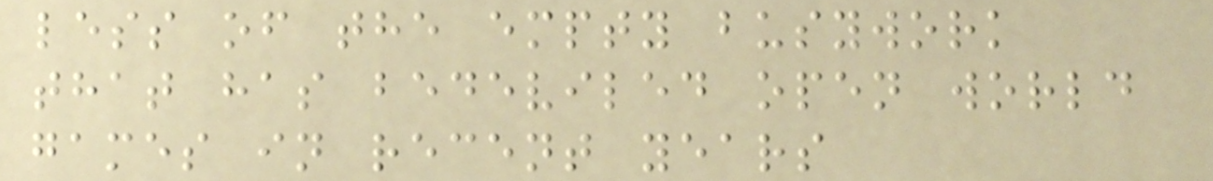less of the empty busywork
that has bedeviled open world
games in recent years
